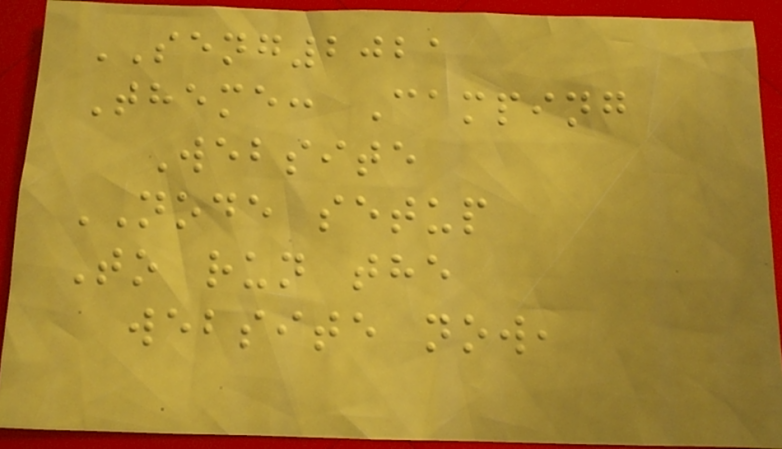SENG2021
Theme: Camping
Website
NODE setup
To run the
website now,
